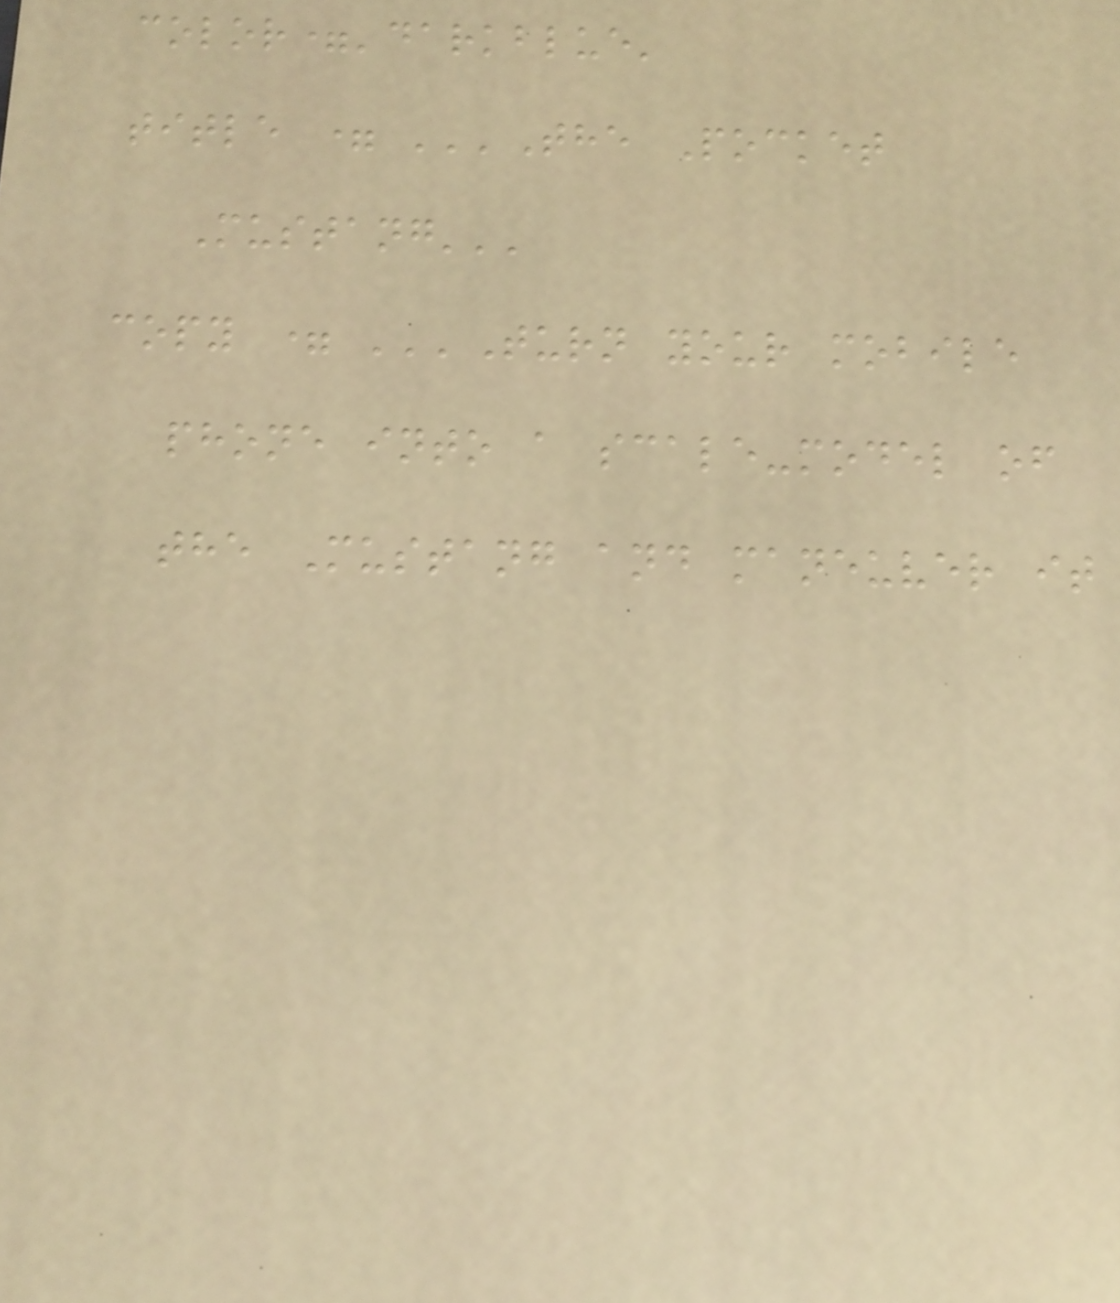color='darkblue'
title = '''The Pocket
Mustang'''
copy = '''Turn your mobile
phone into a scale-model of
the Mustang and maneuver it
